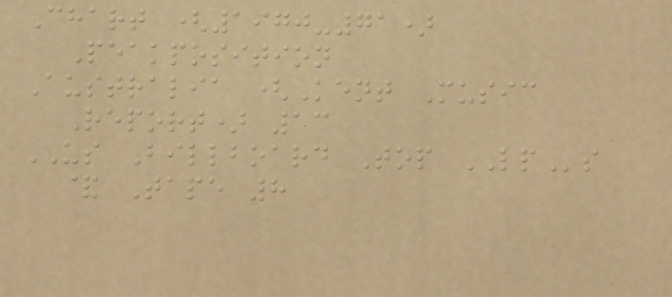Chart (1970-71)
Peakposition
Australia (Kent Music
Report) 13
US Billboard Top LPs
& Tape 8
